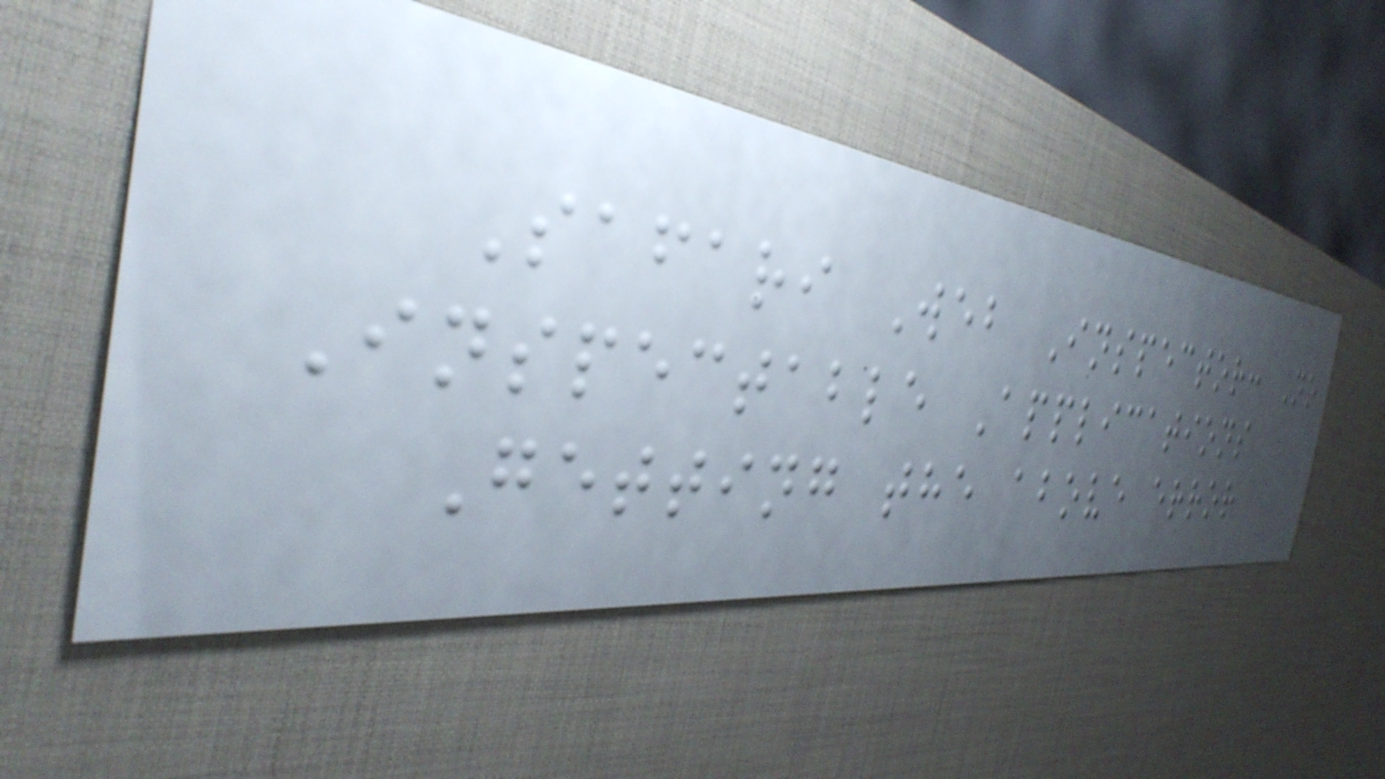Safari Web Inspector: No
Inspectable Applications
Getting the above error
